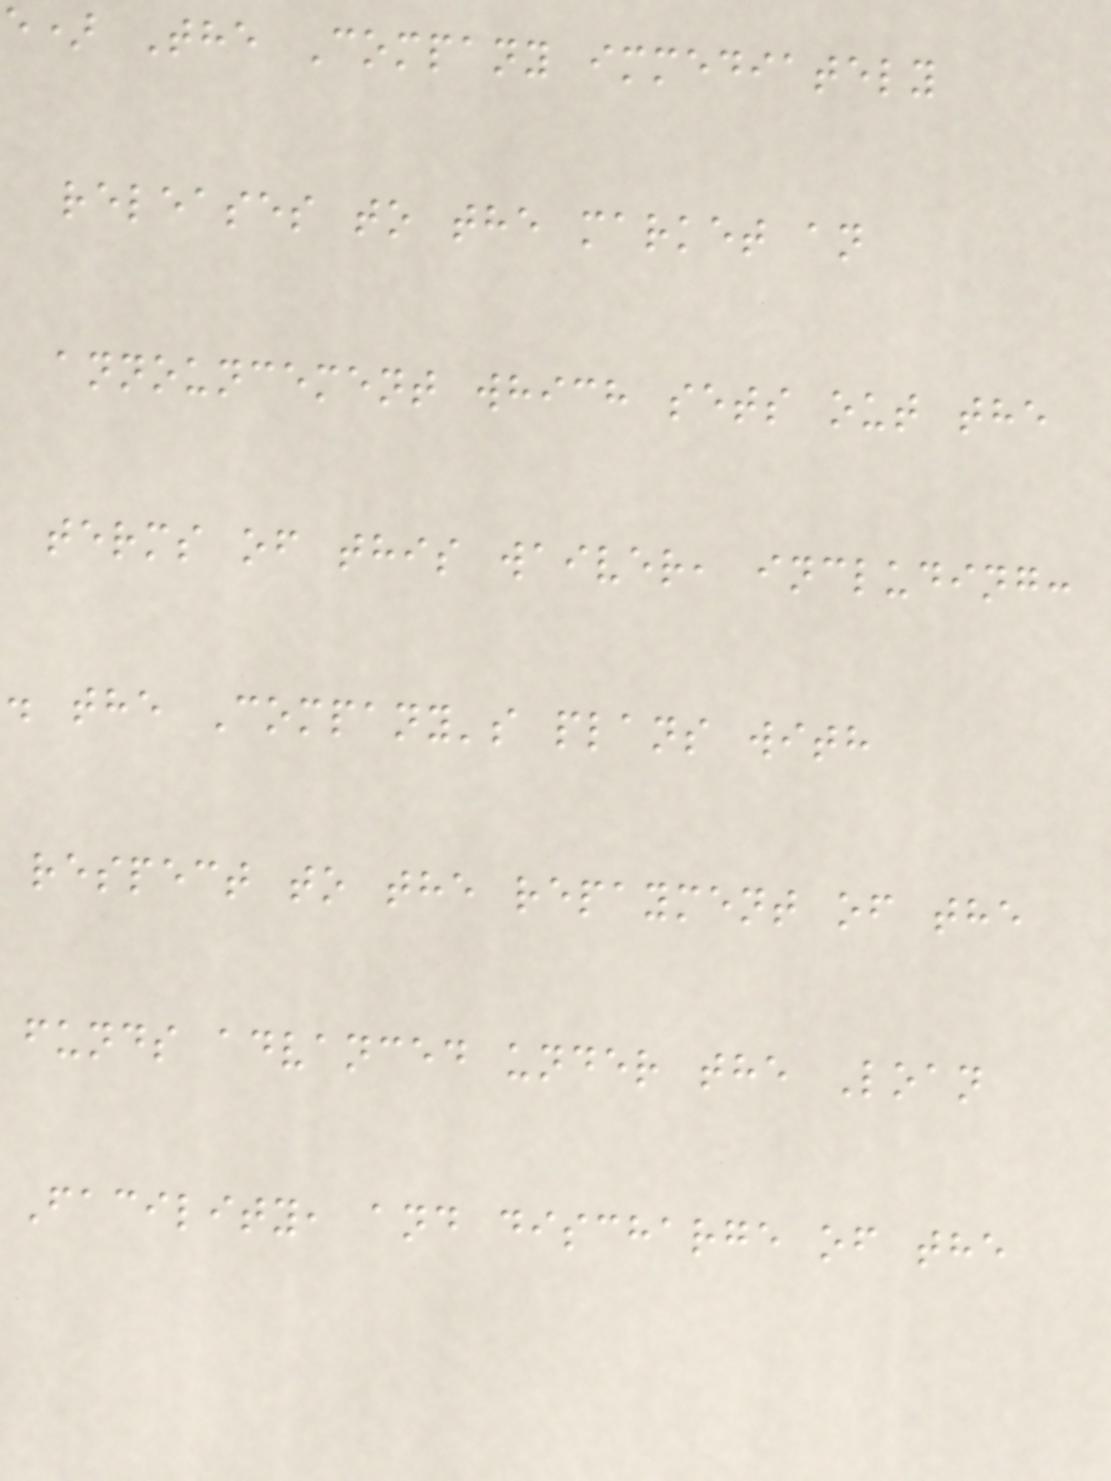e) The Company immediately
releases to the market an
announcement which sets out the
terms of this waiver, including:
. the Company's plans with
respect to the repayment of the
funds advanced under the Loan
Facility, and discharge of the
